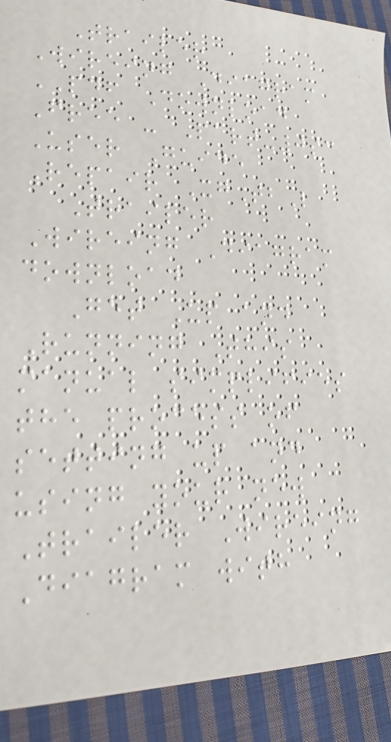Trailer
Wireing Diagram
PDF Download
Free - Part-0sc
User Guide
Repair XgTbL
Trailer
Wireing Diagram
download
Get Up and
Running This
manual simplifies
the process of
setting up and
using your new
Trailer Wireing
Diagram with
